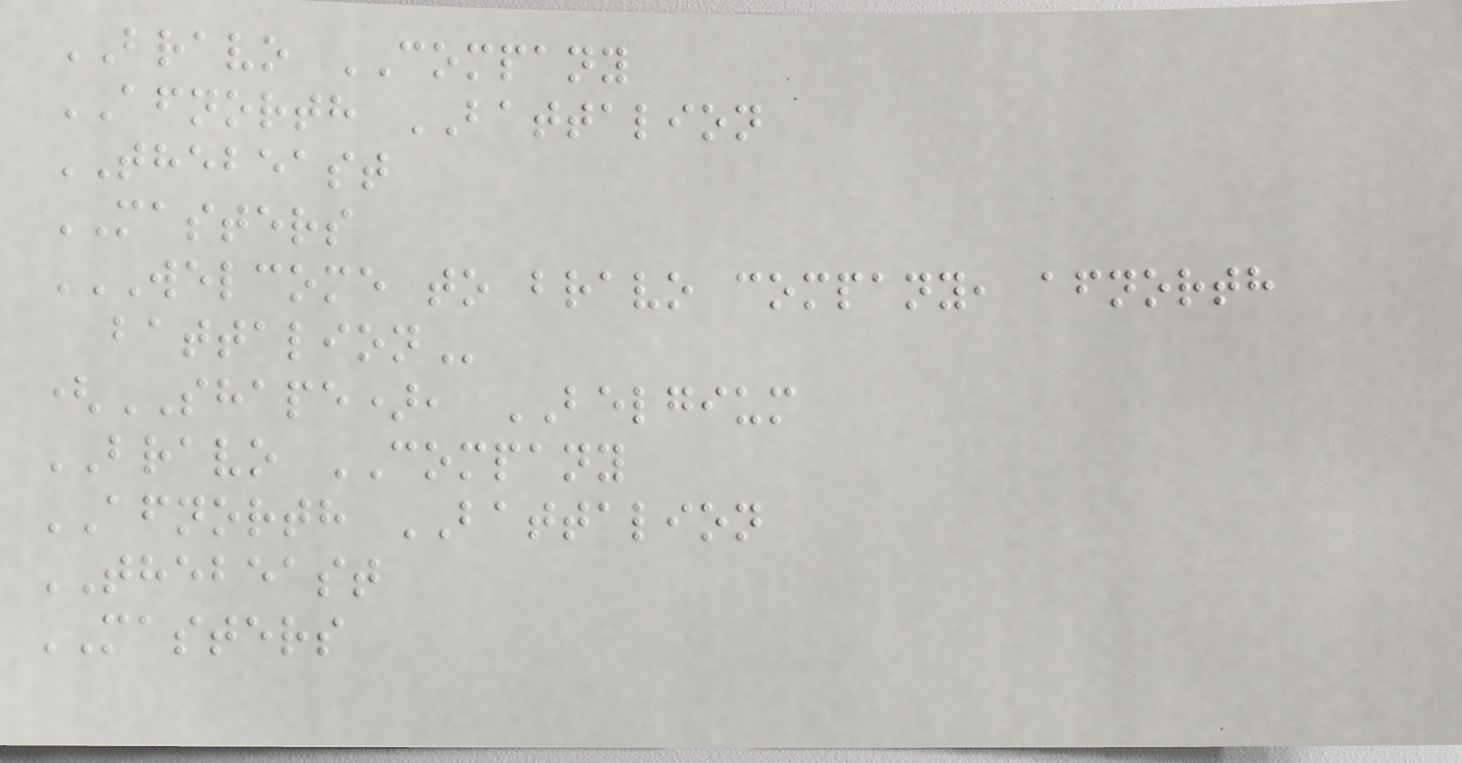BRAVO COMPANY
AFNORTH BATTALION
THEBEAST
MASTERS
WELCOME TO BRAVO COMPANY, AFNORTH
BATTALION
(SHAPE), BELGIUM
BRAVO COMPANY
AFNORTH BATTALION
THEBEAST
MASTERS
